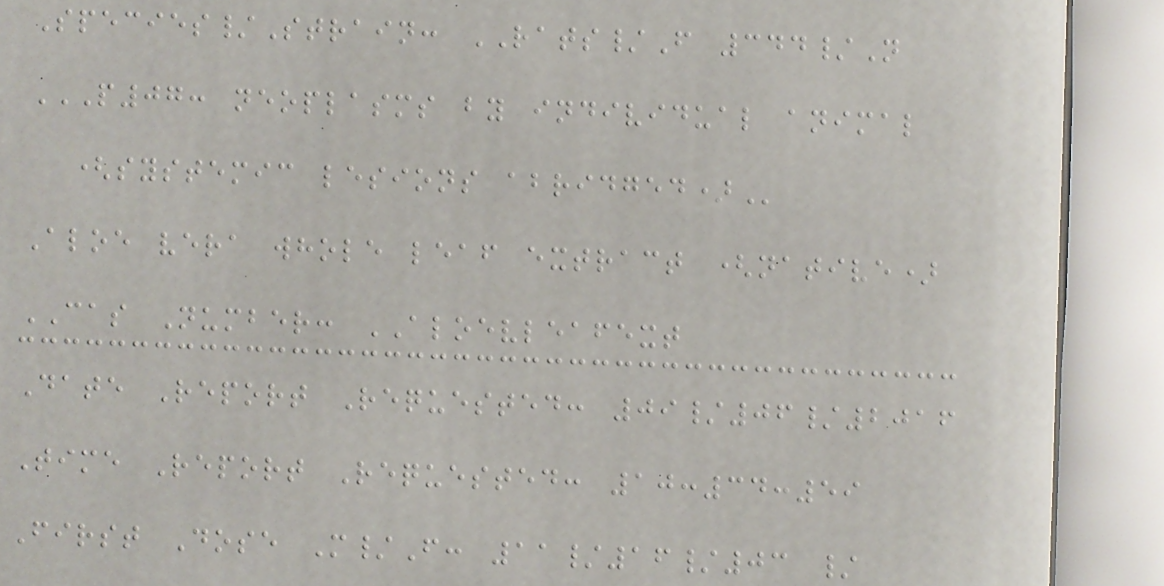Species/Strain: RATS/F 344/N
P07: NEOPLASMS BY INDIVIDUAL ANIMAL
(SYSTEMIC LESIONS ABRIDGED)
Aloe vera whole leaf extract (native)
CAS Number: ALOEVLEAFEXT
Date Report Requested: 09/06/2016
Time Report Requested: 10:34:59
First Dose M/F: 11/16/03 /
